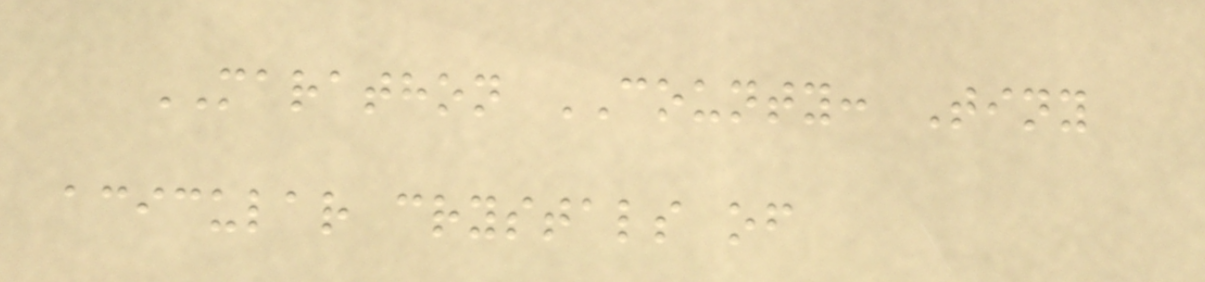MARATHON COUNTY: Tiny
acicular crystals of
